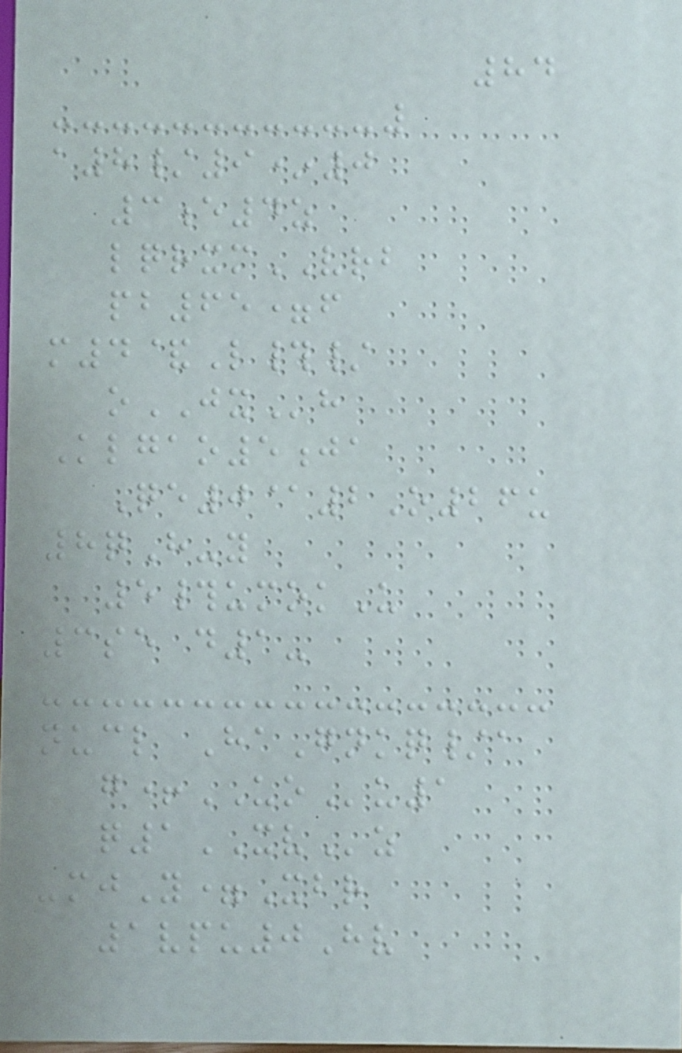84
a8/9*0
3e4z
lqrxmVRB
pb65=f
m4&L#/
oJXh
Klgao5ja
Qe0@2O26u
8qH-y
5#umokU
3se d1-
nucl HaGnkq/a
g+UOu1
q1XVz
-mjY=Xbr
1vpu0Hv
